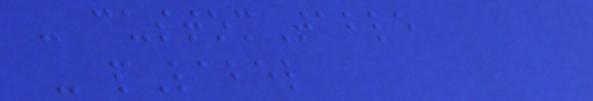- customTable
- pLabel
